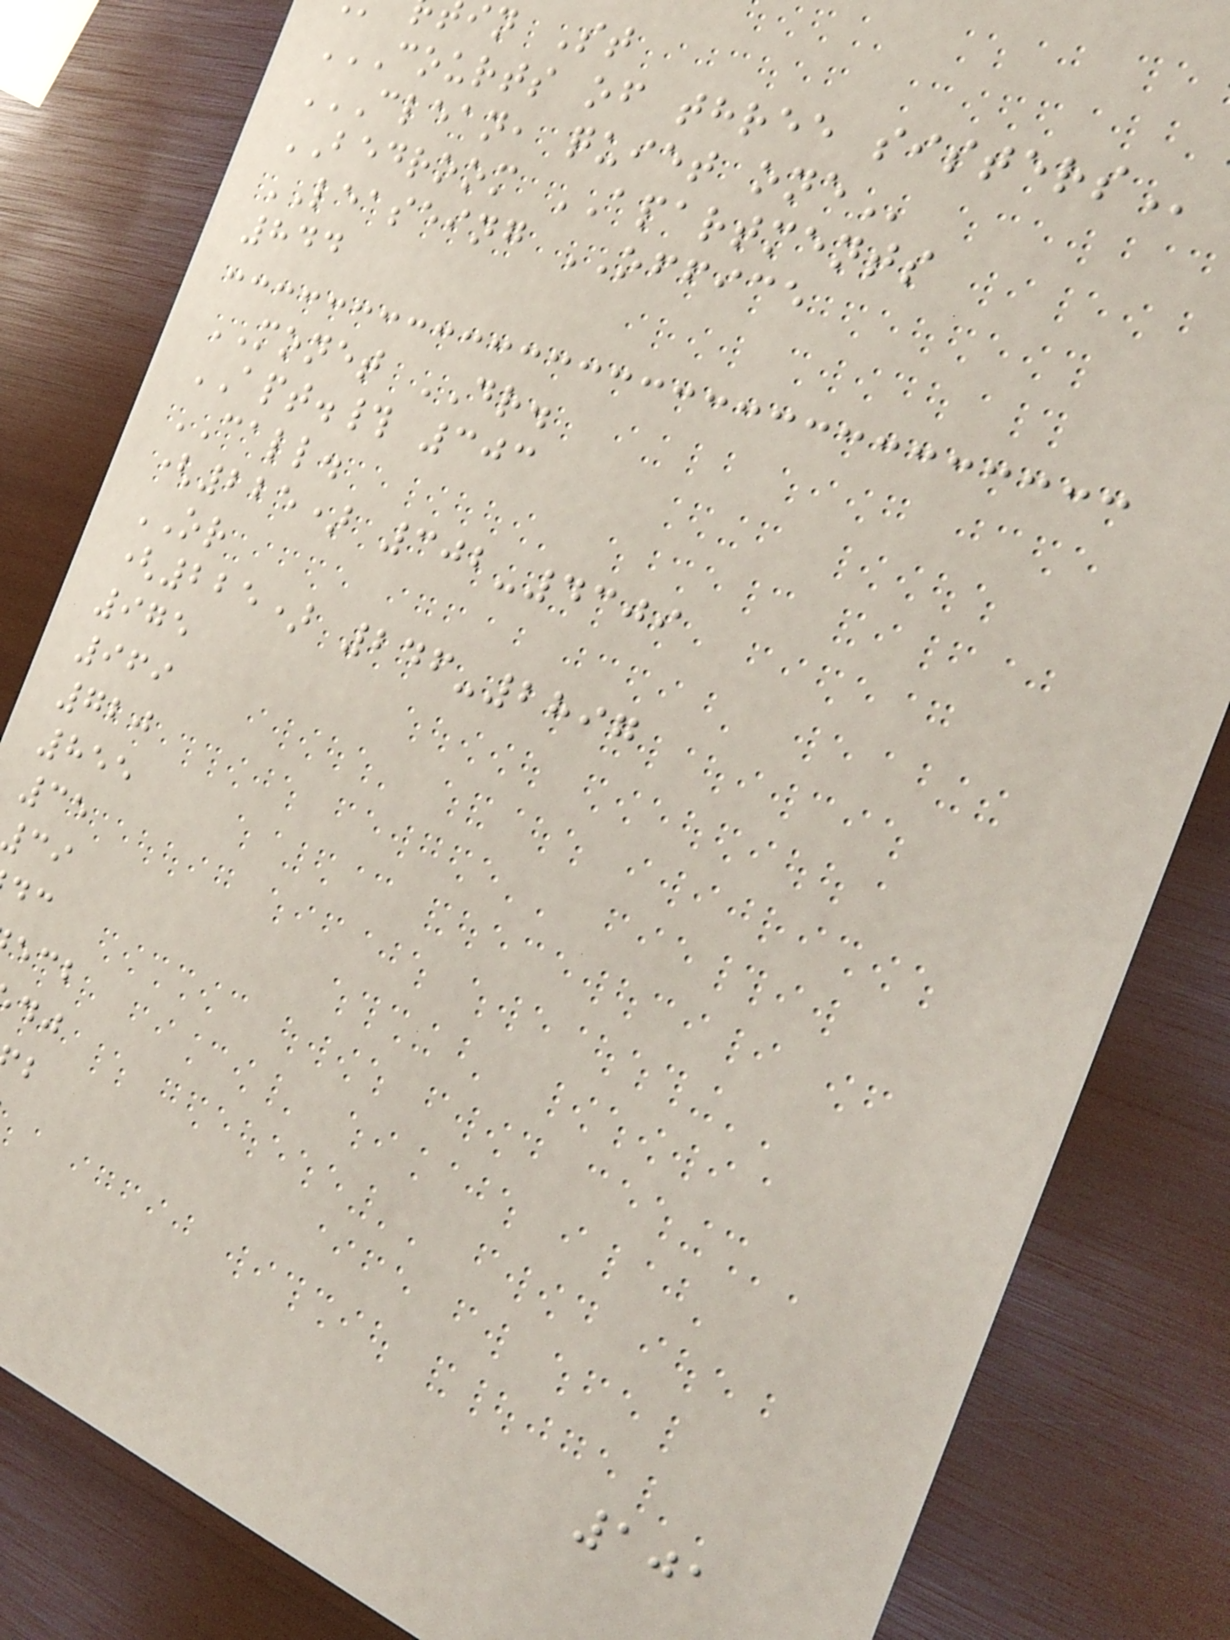in St
COURTS OF THREE SISTERS
CLEAN, QUIET ONE
BEDROOM APARTMENTS
LEASEING OFFICE
844
MONET DR.
APT.# 303
CALL.
(225) 302-4309
OR
(225) 246-2897
975
969
720
855
35
101
